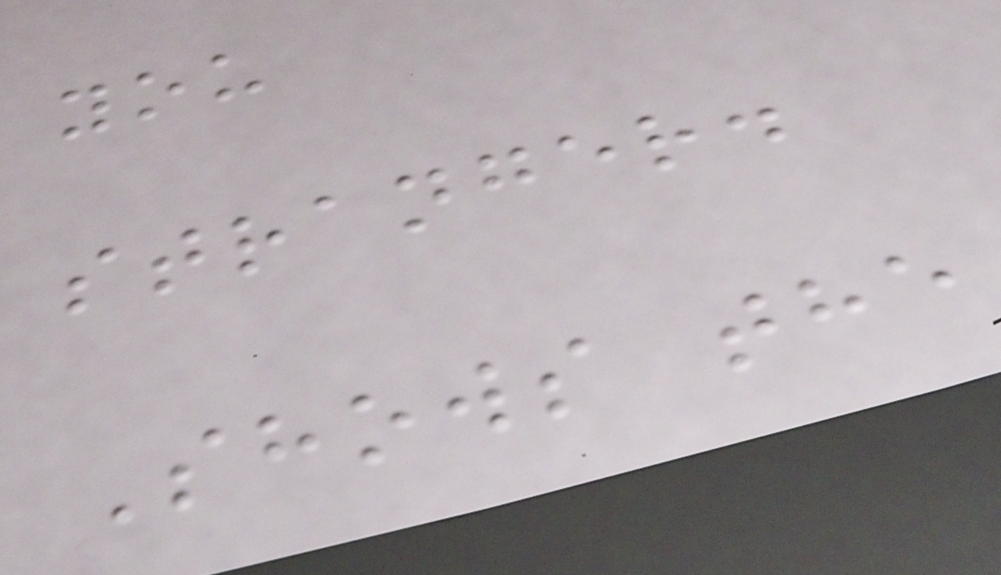you
stranger.
Shows the
